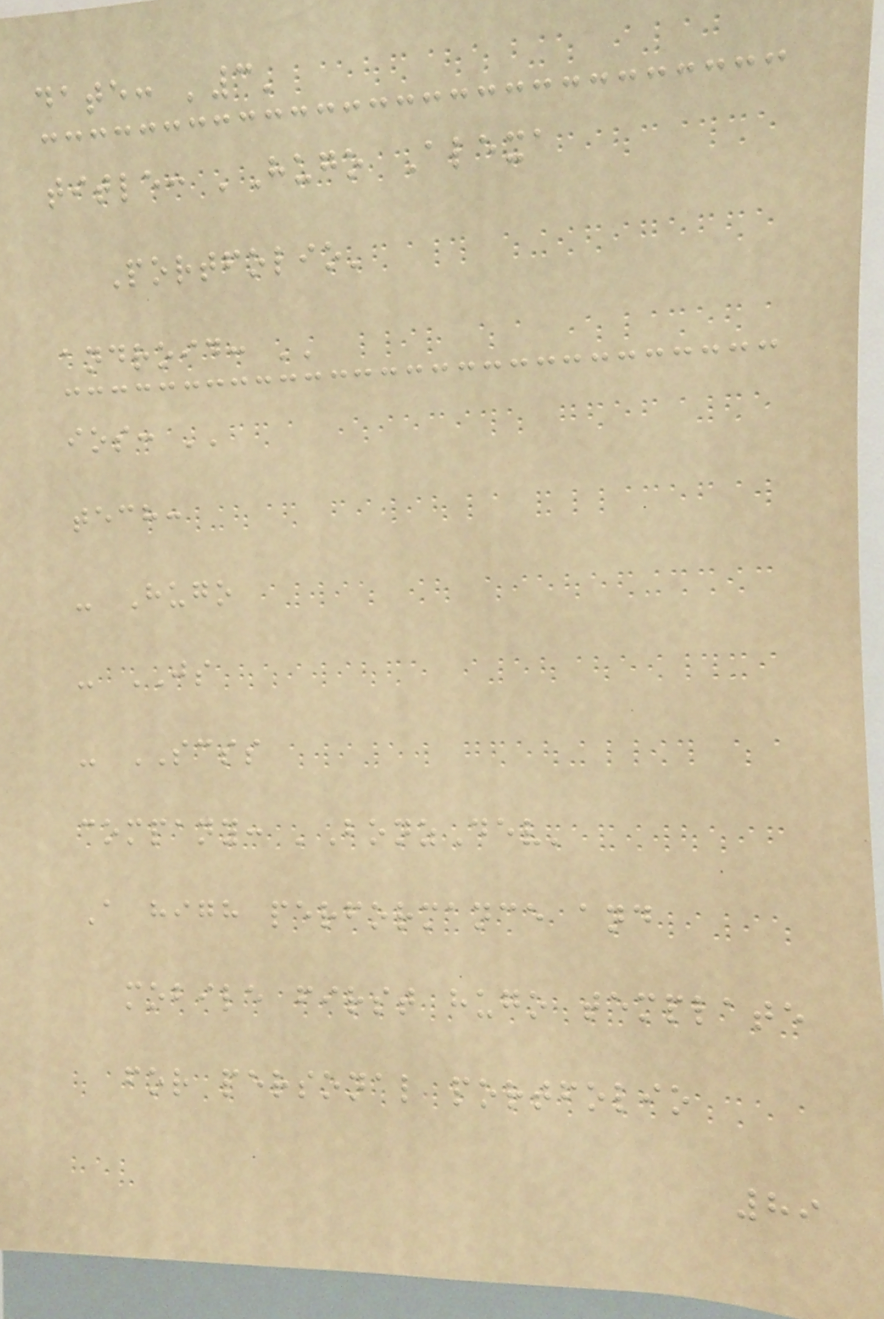date: '3'
title: 'Hugo Alexa
Portfolio'
android: ''
ios: ''
tech:
- Hugo
- JS
- SCSS
company: 'BonzDev'
A high performance and
mobile first hugo template
for personal portfolio
89
